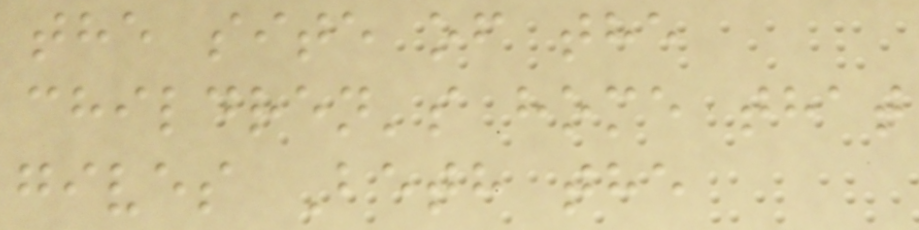the site of the
children's home that
gives Beth the
